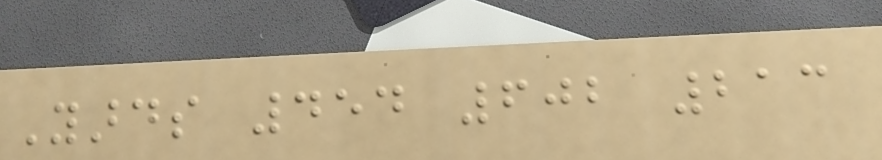Yards 454 602 213
